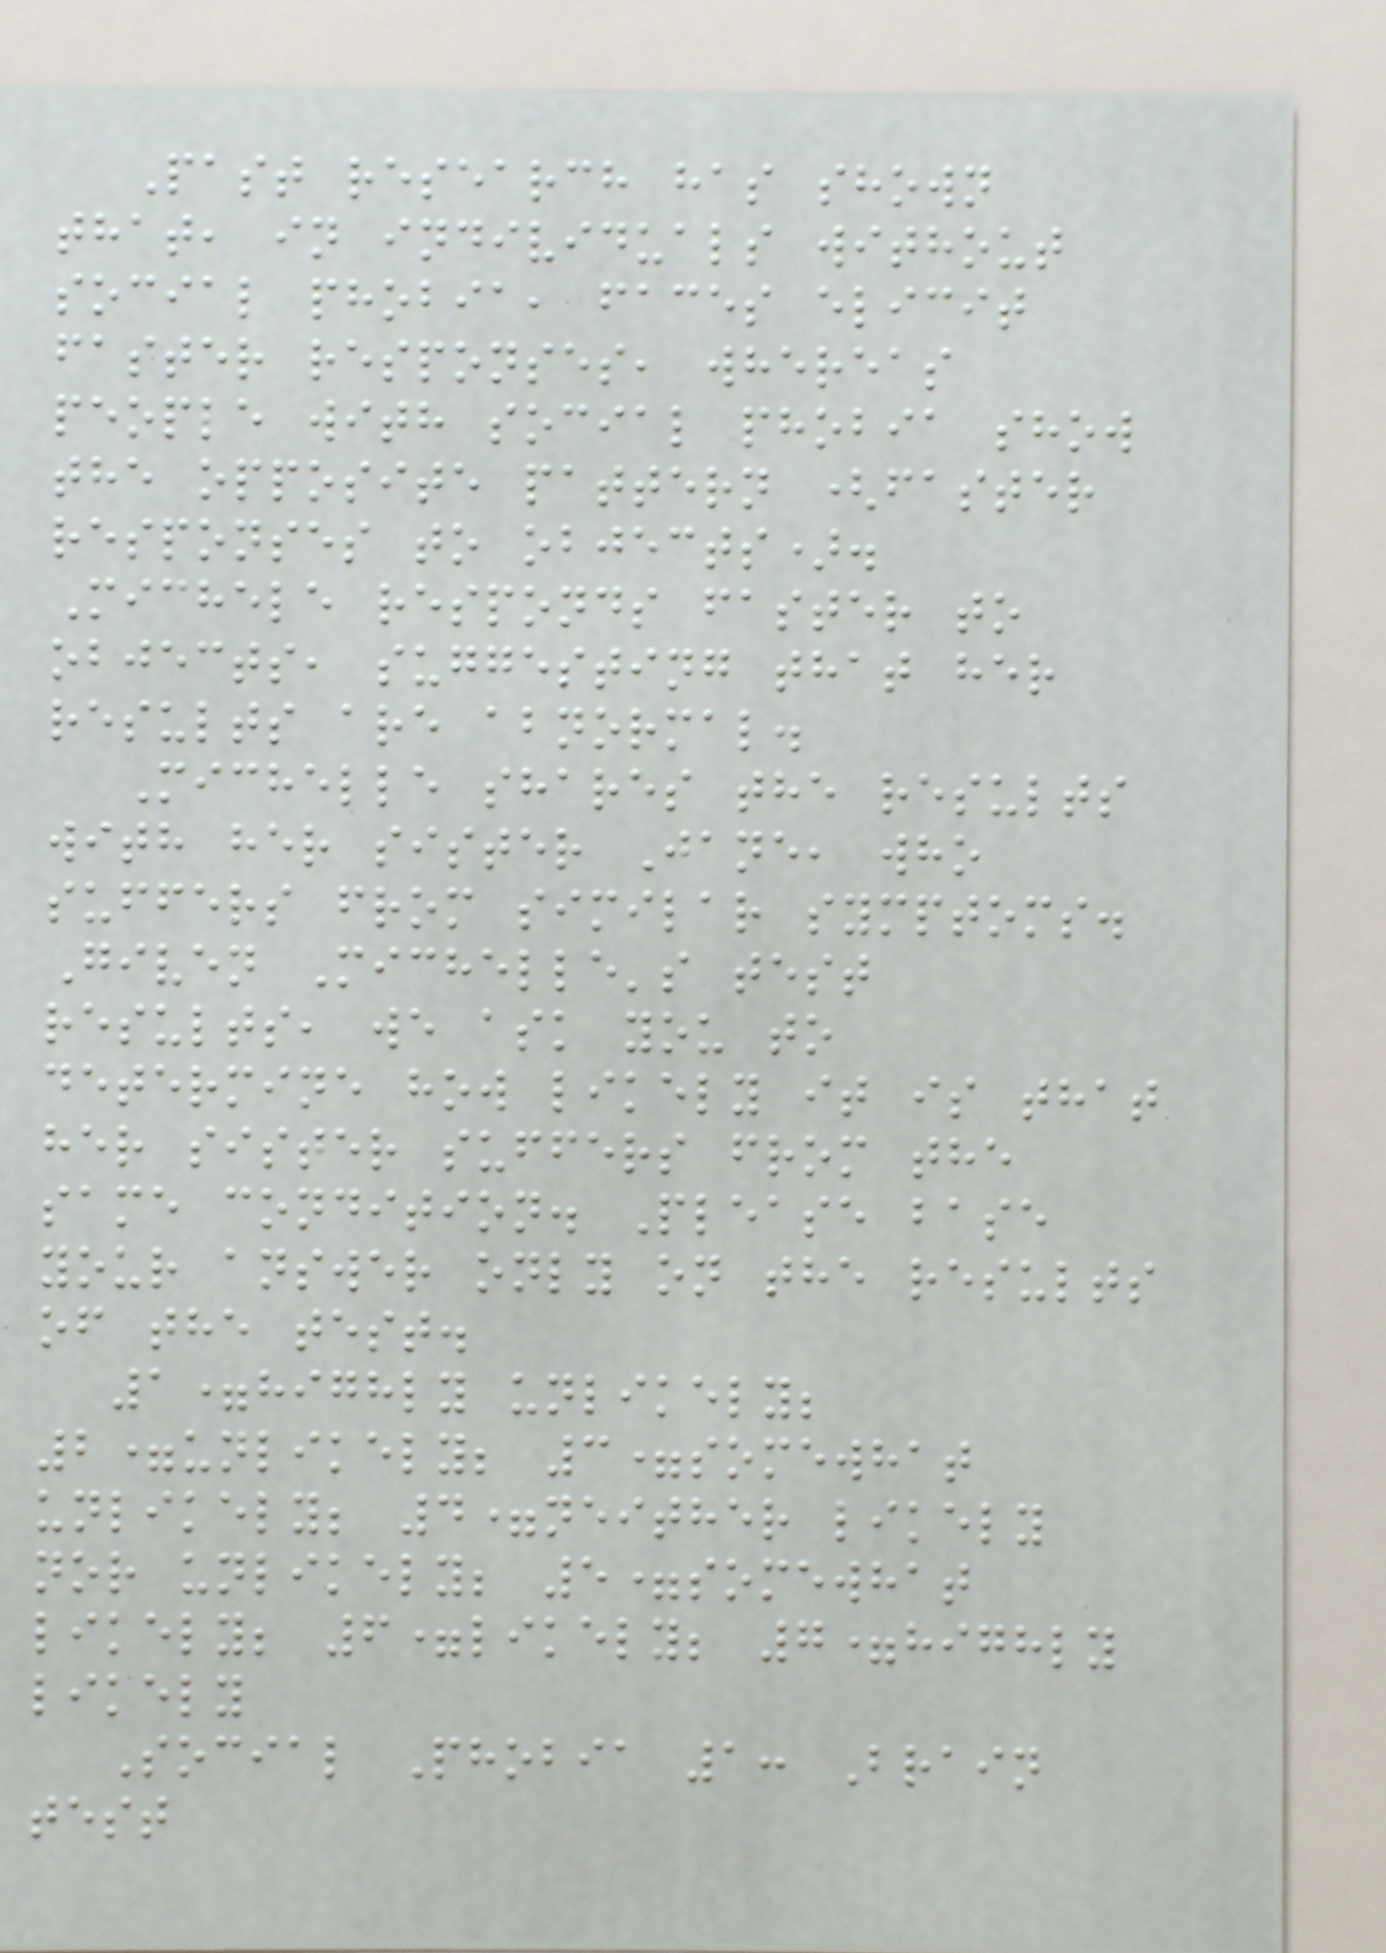Past research has shown
that, in individuals without
social phobia, faces elicit
faster responses, whereas
people with social phobia show
the opposite pattern (faster
responses to objects).
Michele responds faster to
objects, suggesting that her
results are abnormal.
Michelle shares the results
with her sister Jane, who
suffers from similar symptoms.
Given Michelle's test
results, we ask you to
determine how likely it is that
her sister suffers from the
same condition. Please base
your answer only on the results
of the test.
1=highly unlikely;
2=unlikely; 3=somewhat
unlikely; 4=neither likely
nor unlikely; 5=somewhat
likely; 6=likely; 7=highly
likely
Social Phobia 1: Brain
test
